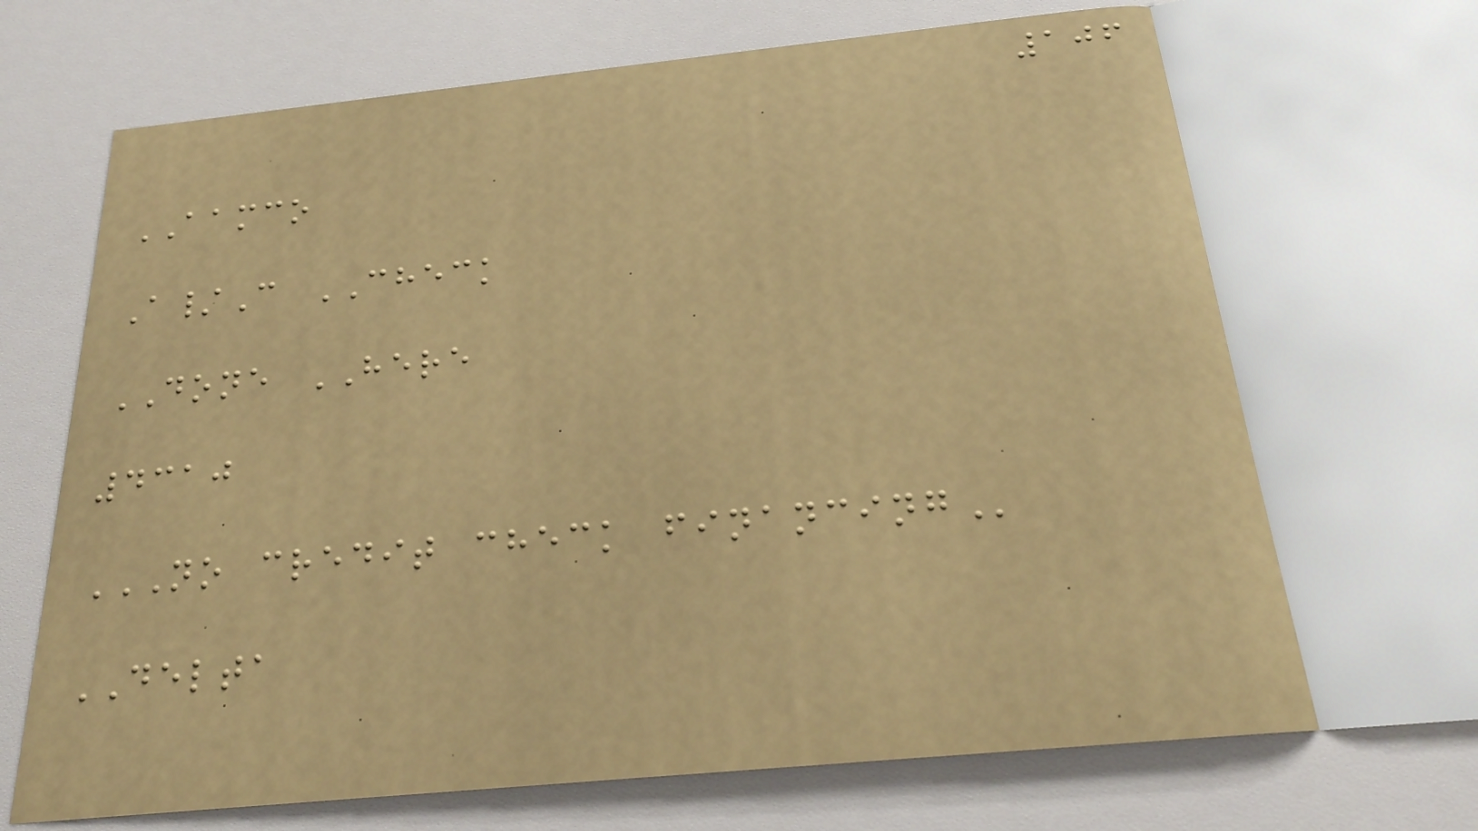106
AAMCO
A/C CHECK
DONE HERE
4310
NO CREDIT CHECK FINANCING
DELTA
